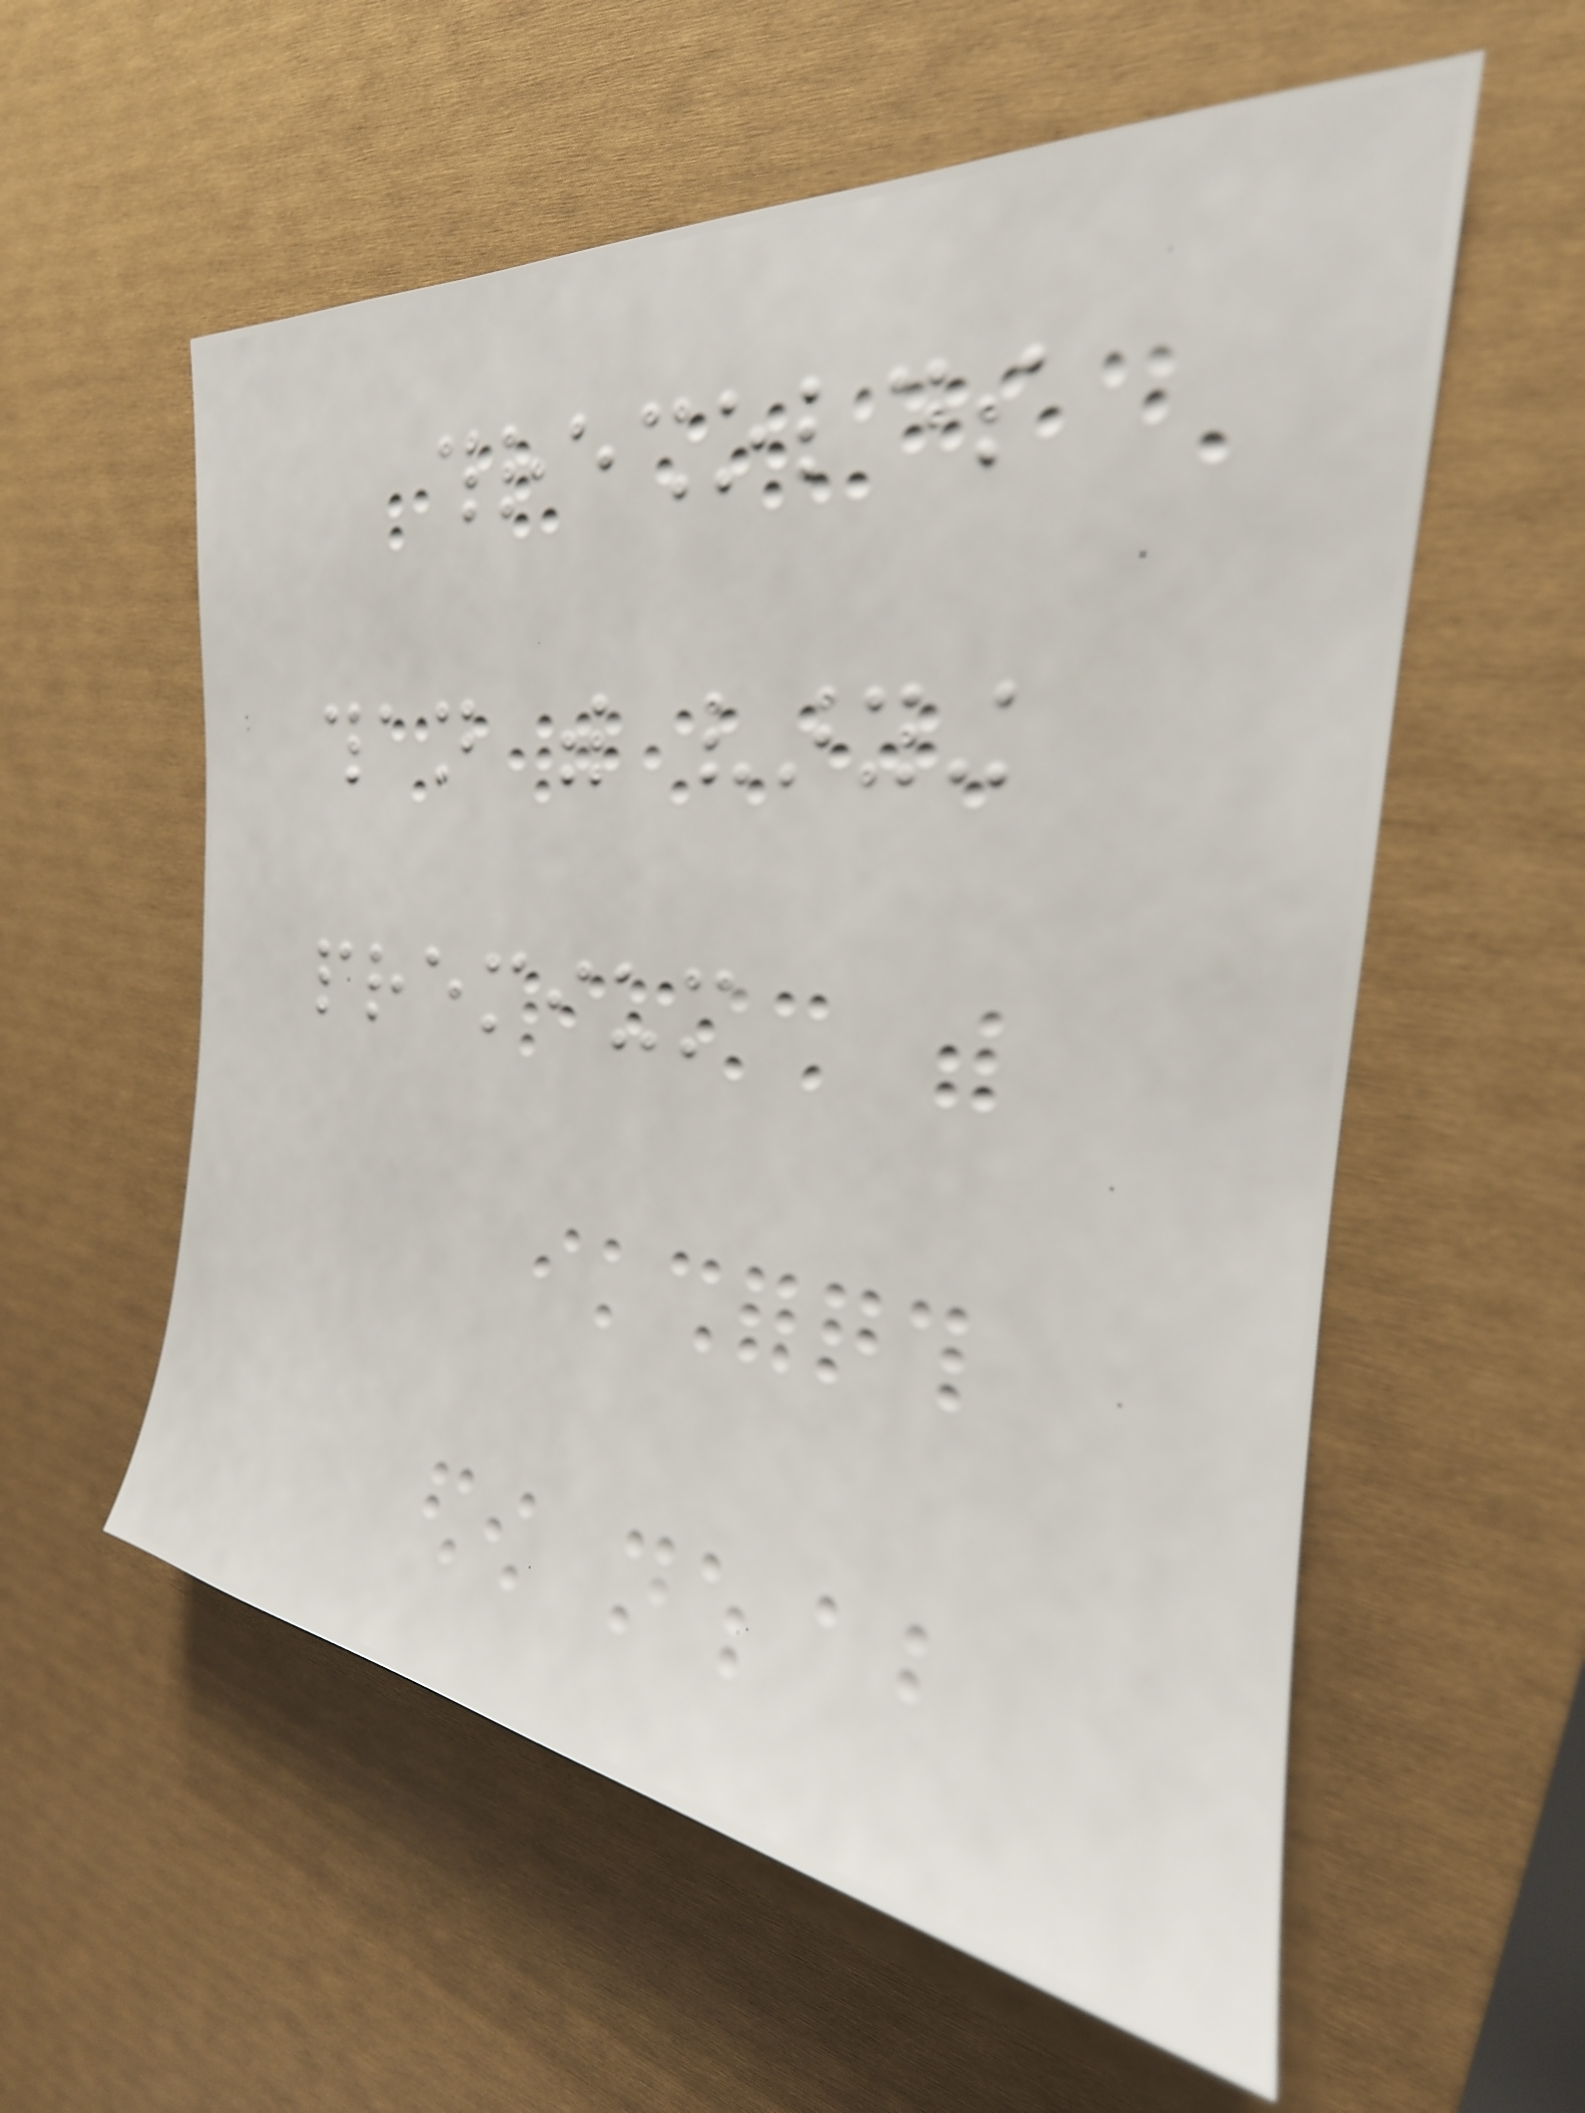thresholds
than with varying
premium
